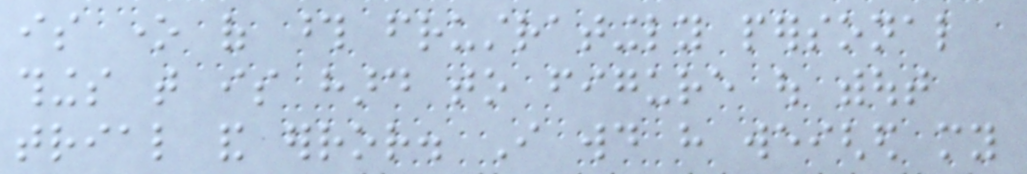is one of those frustratingly personal
things that is hard to figure out without
trial and error. I would have weighed my
